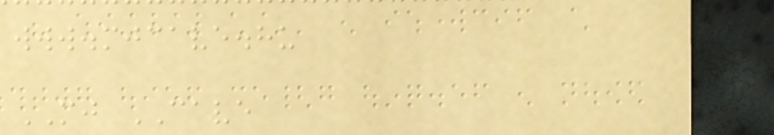www.mjcave.hu
MJ CAVE
